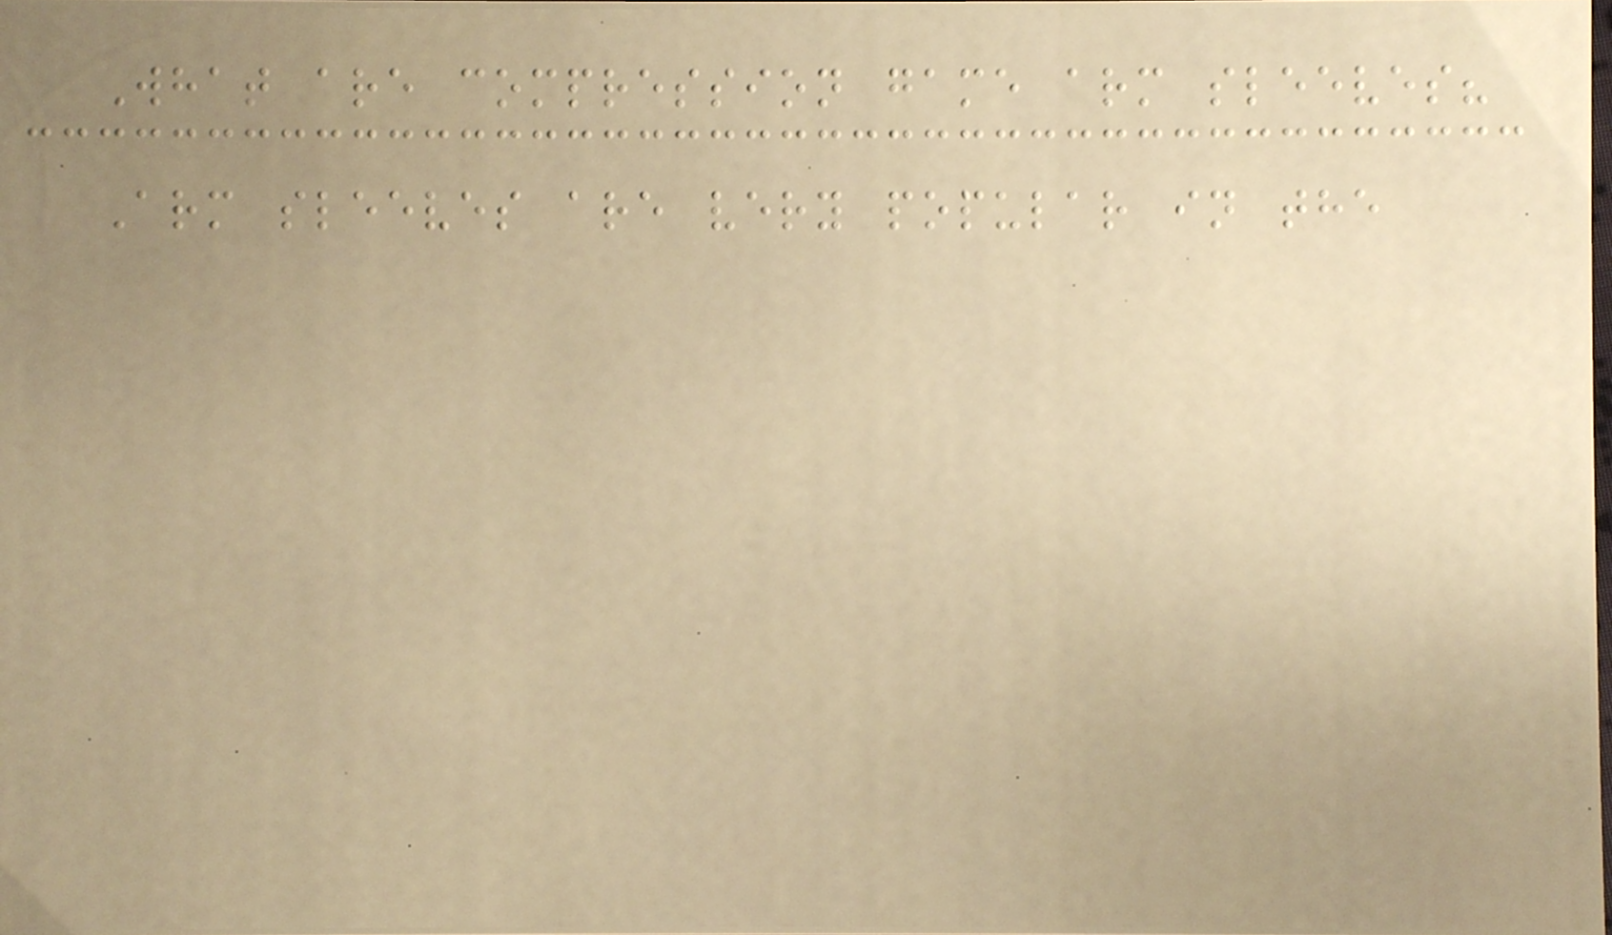What are compression game arm sleeves?
Arm sleeves are very popular in the
